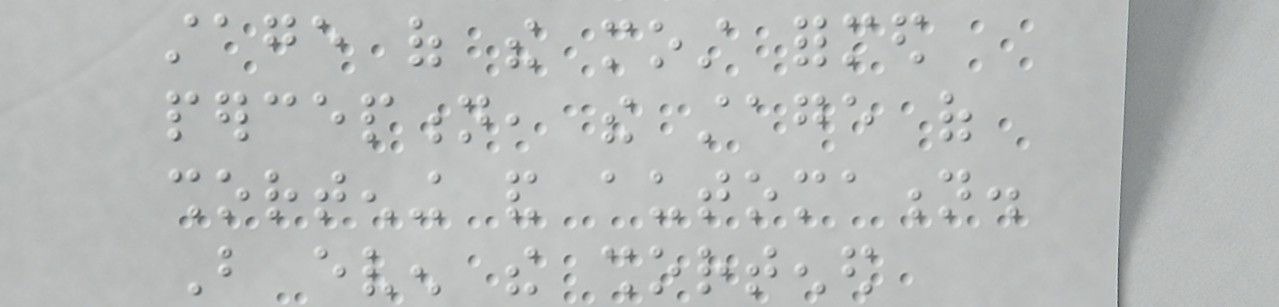stage of the most formed
perception, the stage of
shortening and automation.
But even the shortened
